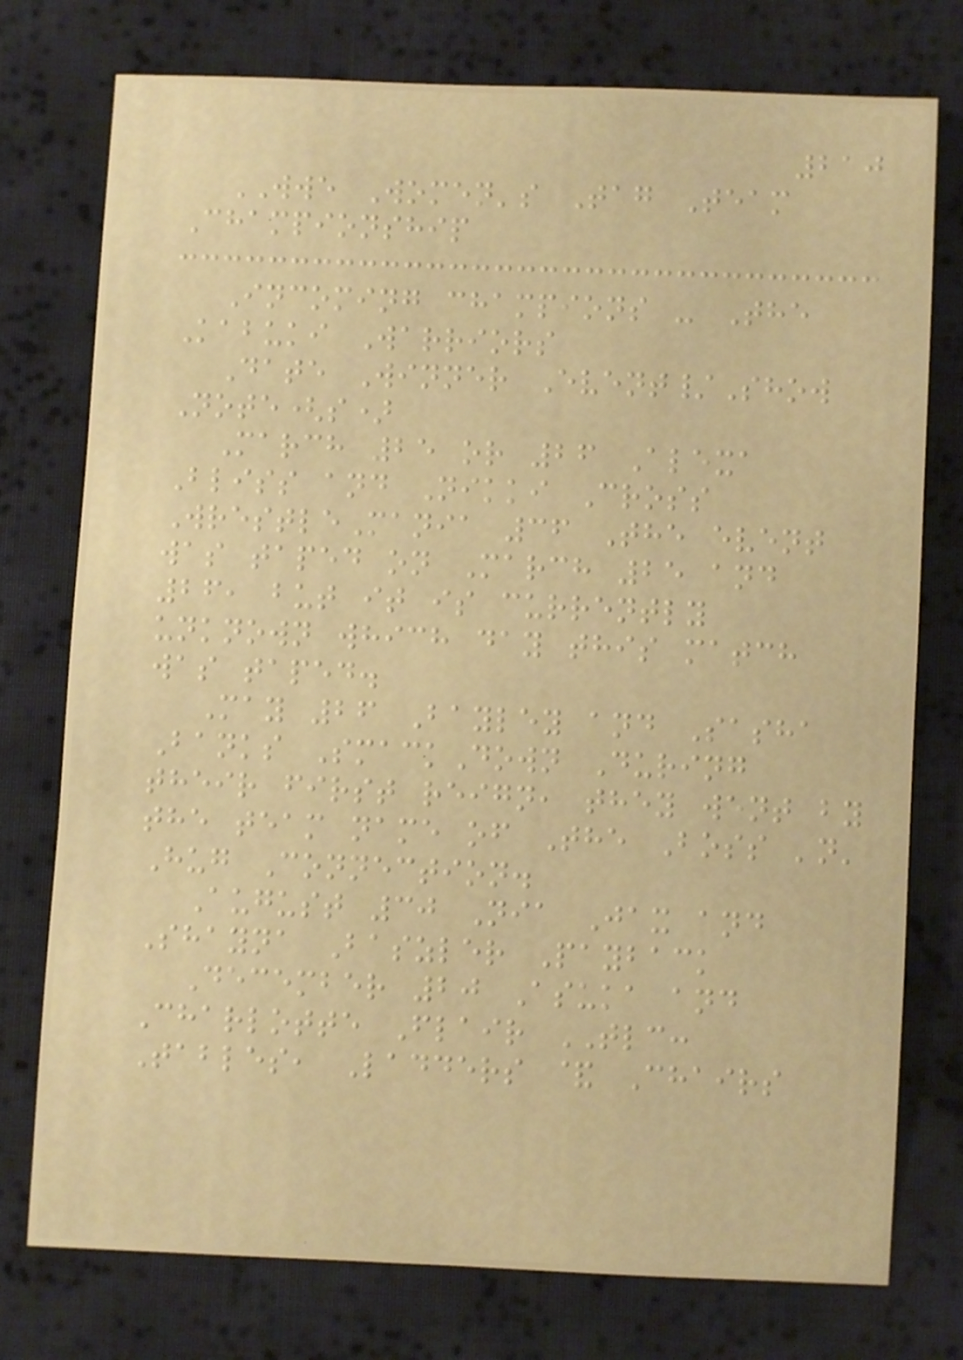210
WWE Women's Tag Team
Championship
Incoming champions - The
Kabuki Warriors
Date Winner Event/Show
Note(s)
March 25 or 26 Alexa
Bliss and Nikki Cross
WrestleMania 36 The event
was taped on March 25 and
26, but it is currently
unknown which day this match
was taped.
May 26 Bayley and Sasha
Banks SmackDown During
their first reign, they went by
the team name of The Boss 'n'
Hug Connection.
August 30 Nia Jax and
Shayna Baszler Payback
December 20 Asuka and
Charlotte Flair TLC:
Tables, Ladders & Chairs
